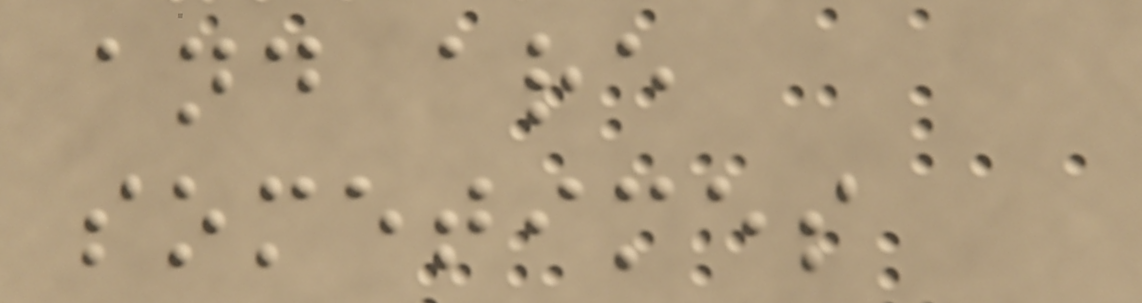and are
sometimes
